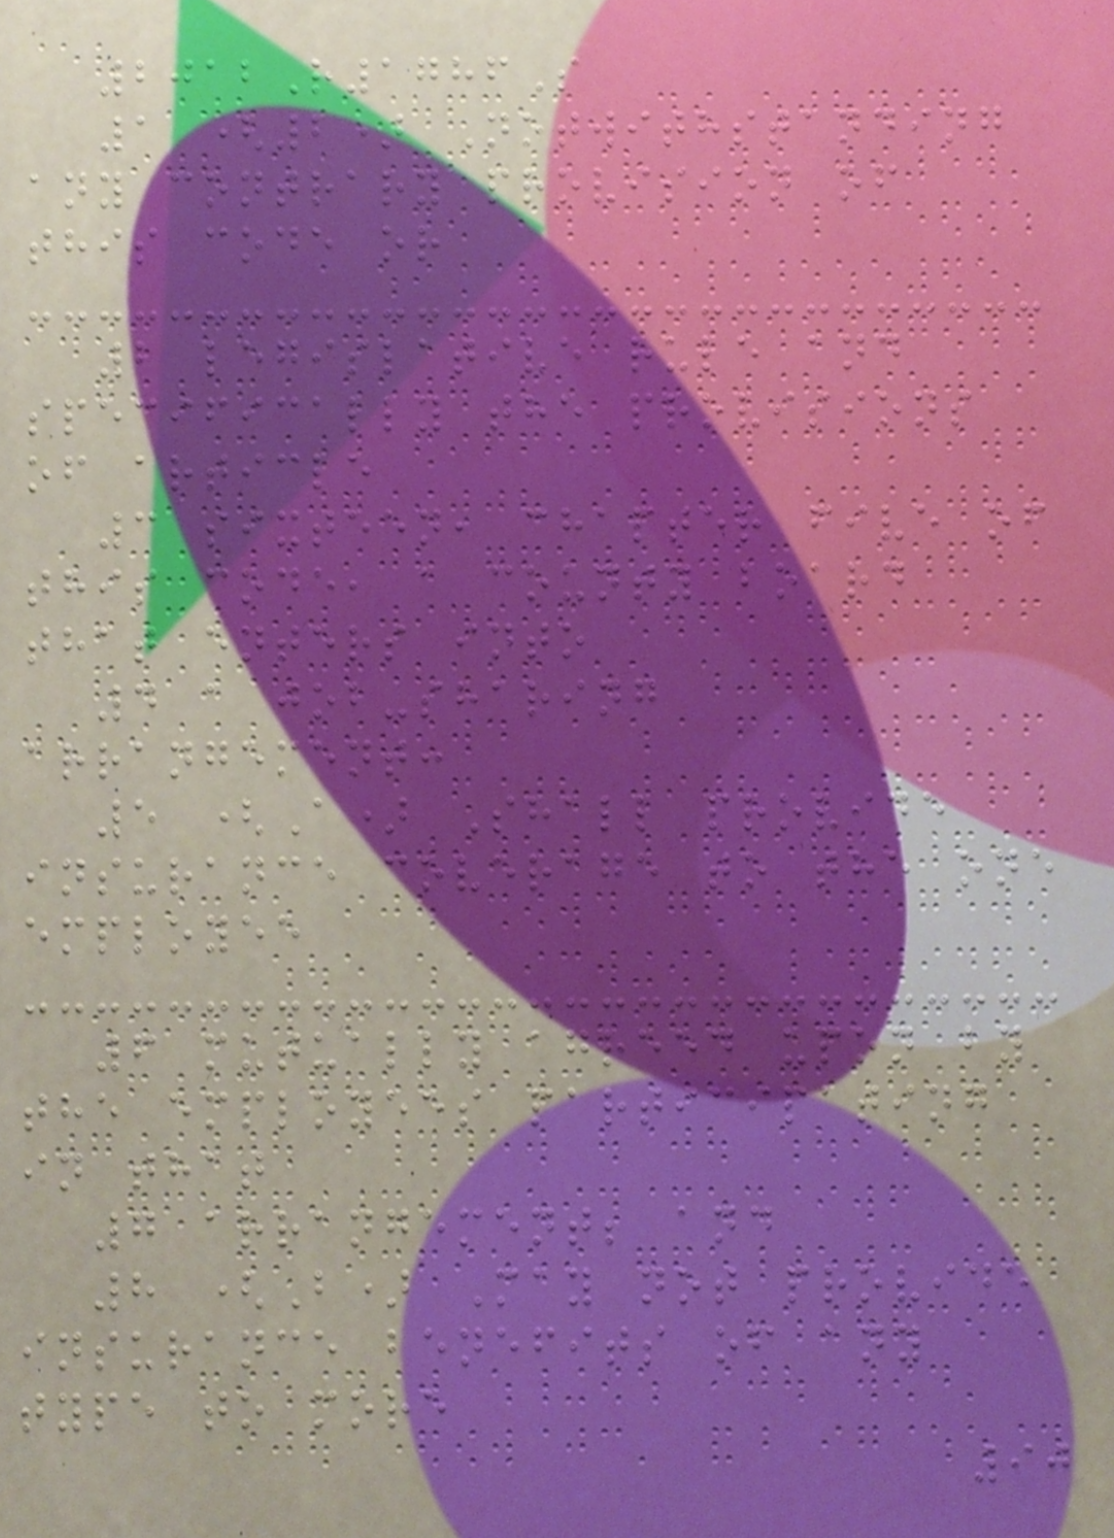2012R1786S
1 (2) Notwithstanding
any contrary provision of
this code or
2 legislative rule and
specifically the provisions
of article
3 sixteen, chapter five of
this code, a county board
that enters into
4 a job-sharing
arrangement:
5 (A) Shall provide
insurance coverage to the one
employee
6 mutually agreed upon by
the employees participating
in that
7 arrangement; and
8 (B) May not provide
insurance benefits of any
type to more
90
